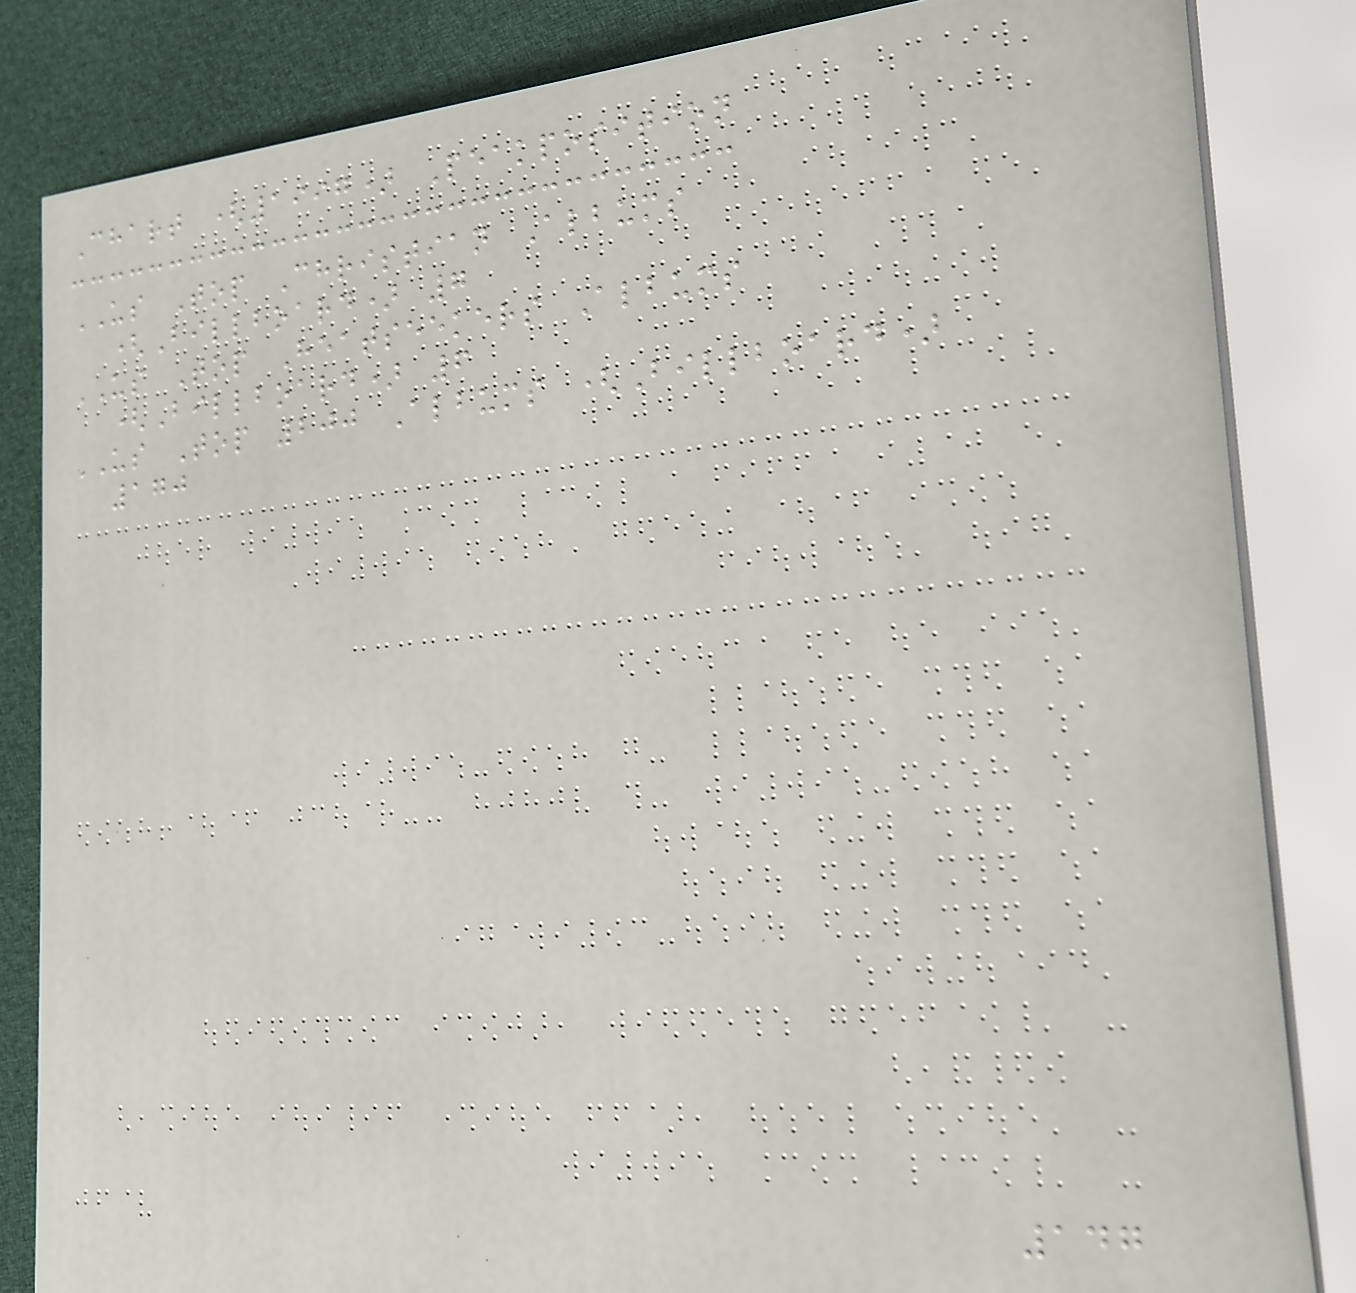Chart (1997) Peakposition
US Top Christian Albums
(Billboard) 7
US Top Heatseekers Albums
(Billboard) 6
US Top 200 Albums (Billboard)
170
147
